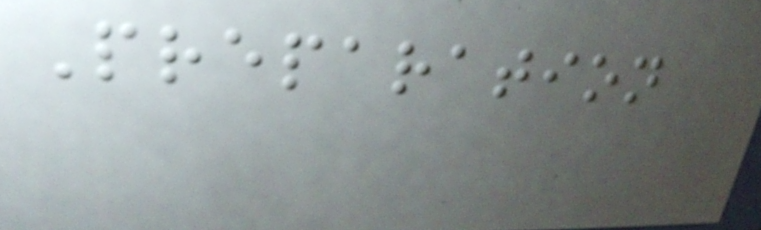Preparation
